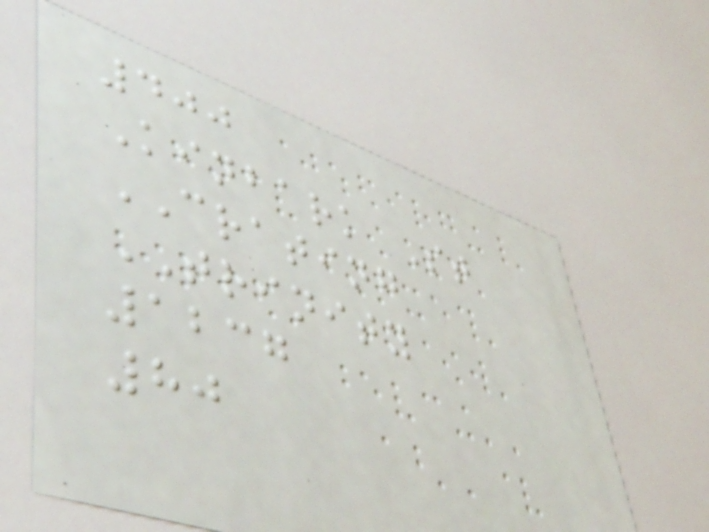400
Kinbark St
CRATING
TRINITY
1237
80
